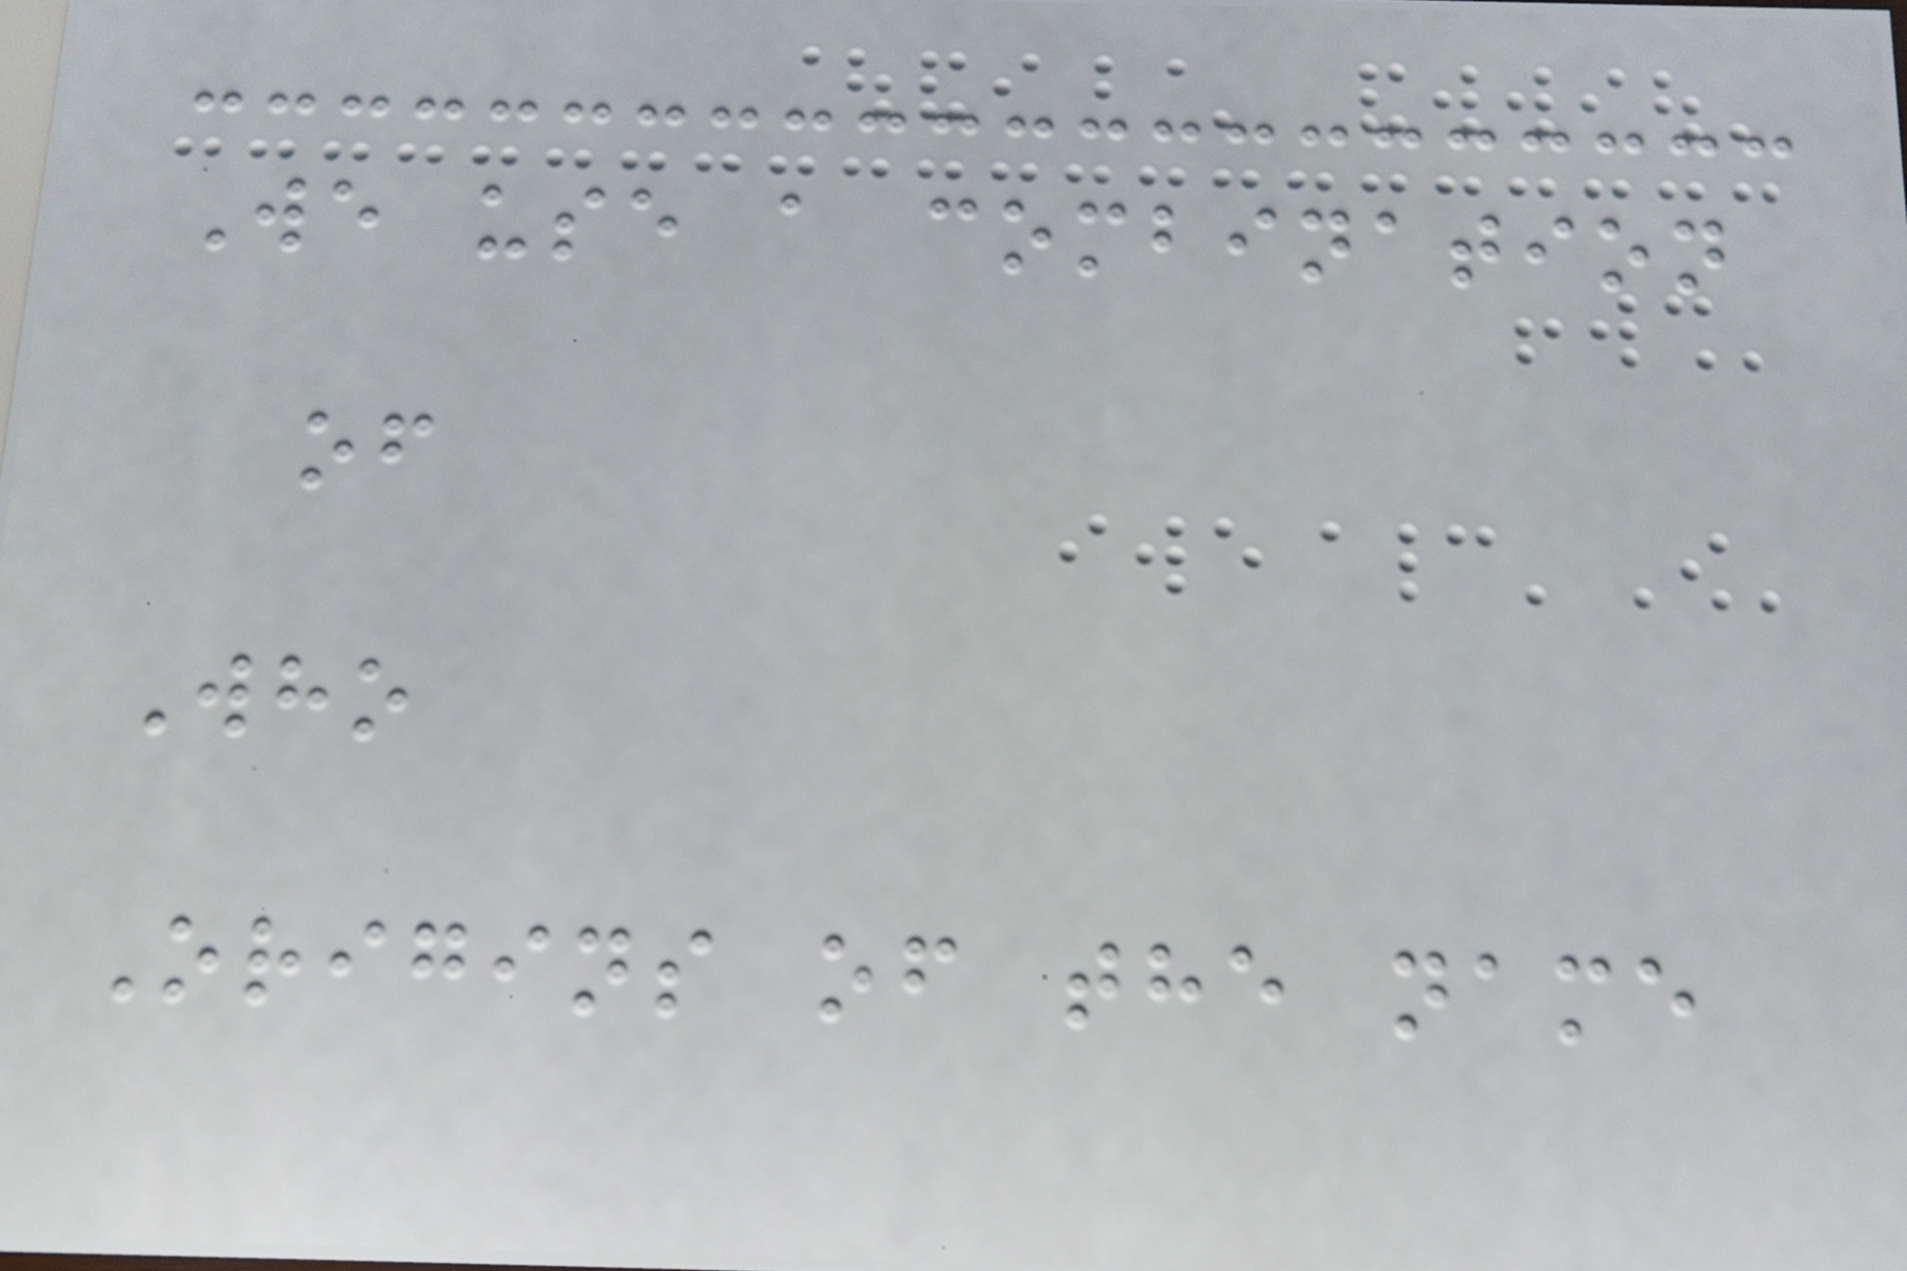We use a combination
of
Who
Origins of the name
